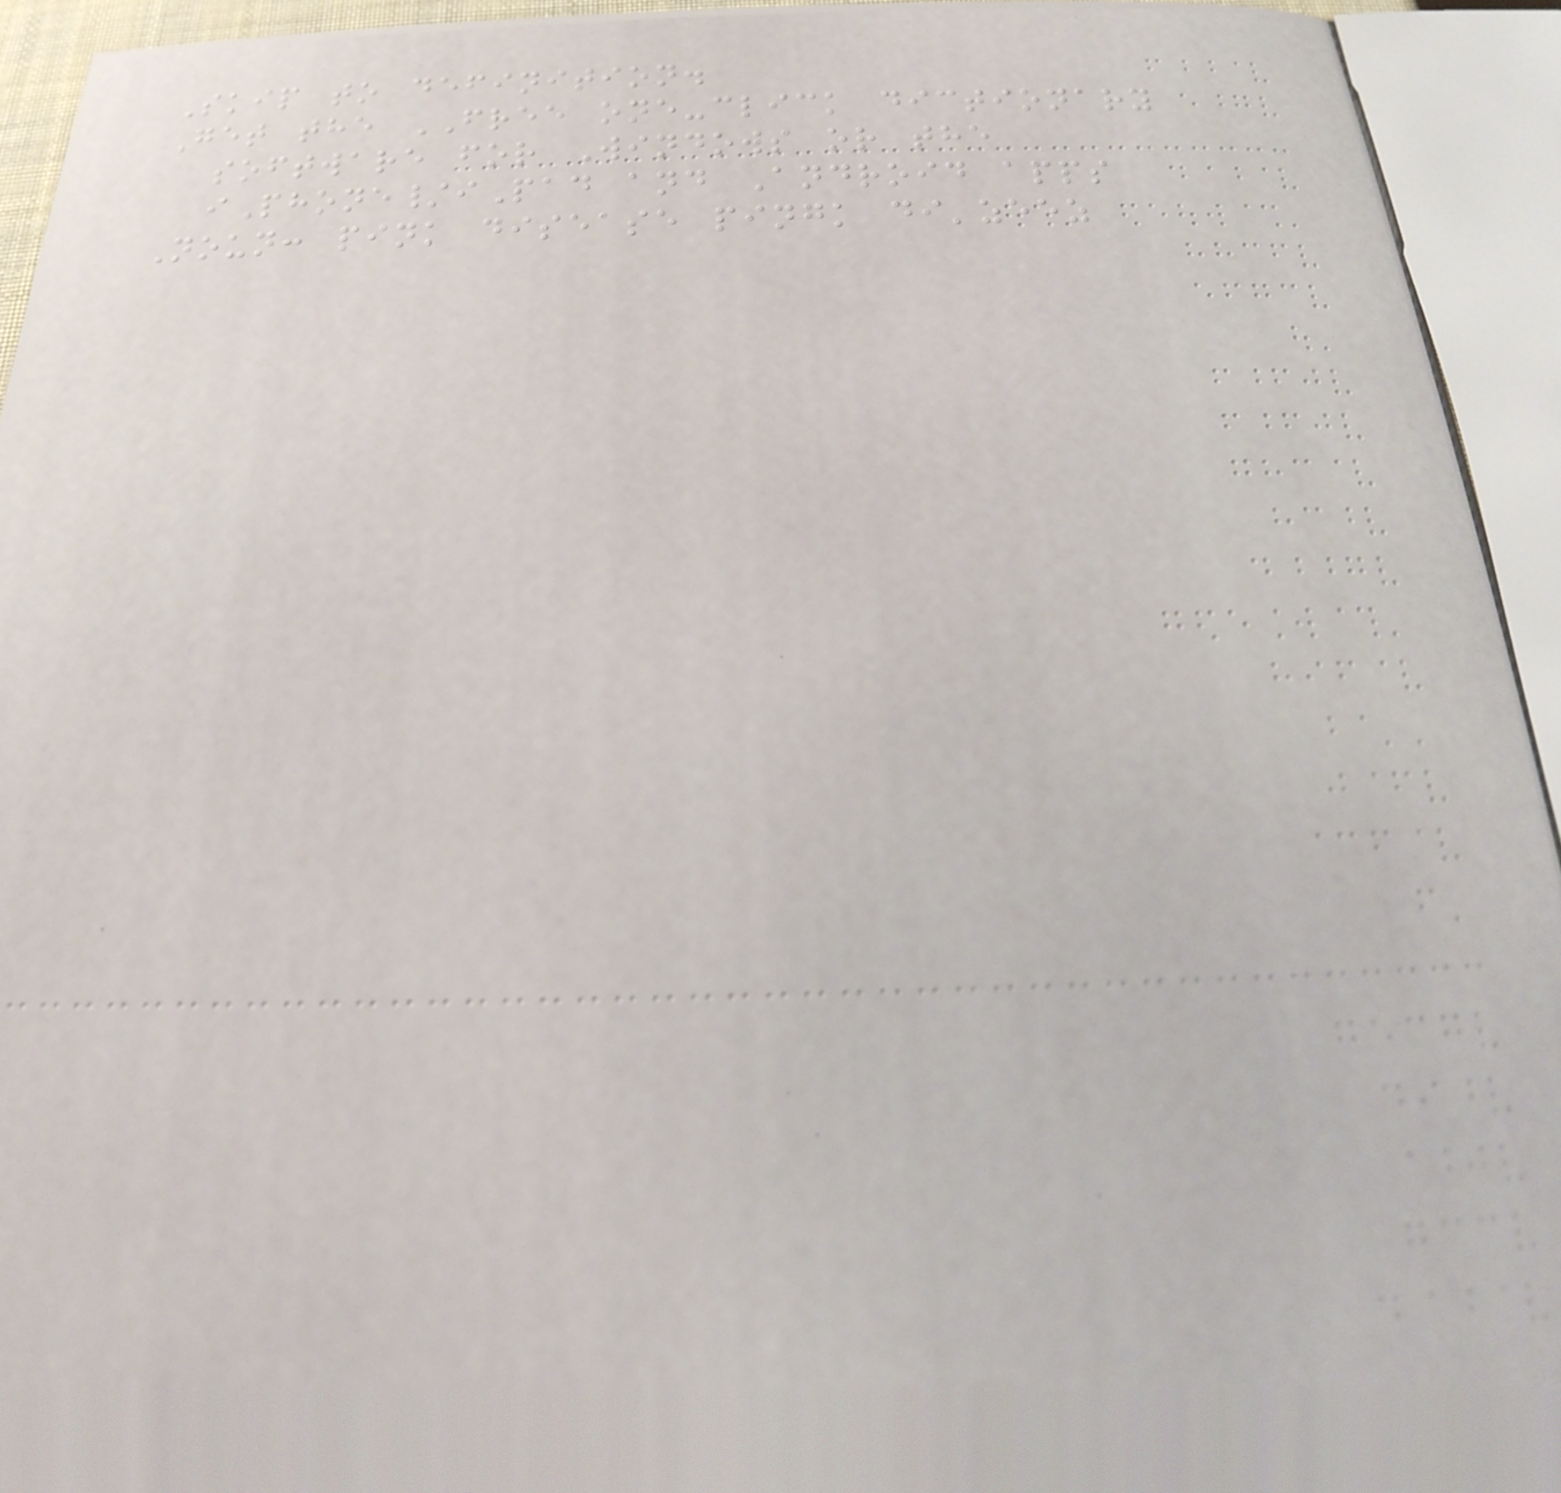Skip to definition.
Get the FREE one-click dictionary
software for Windows or the
iPhone/iPad and Android apps
Noun: pink disease pingk di'zeez
